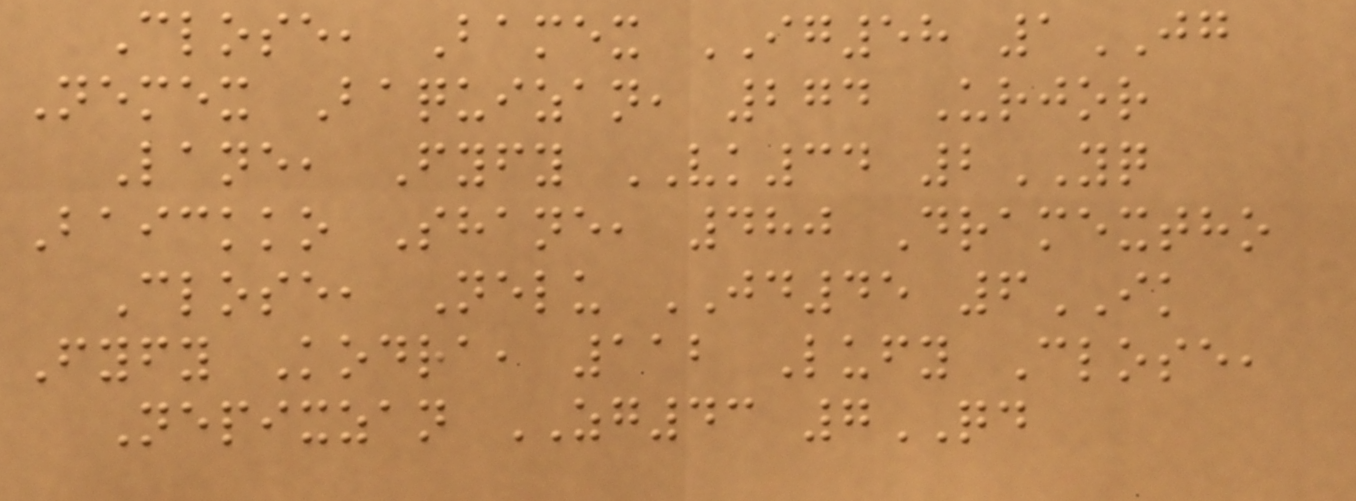Close, Bamex IG58 1JG
Nemex Baquizan, 274 Urjor
Lane, Fyfy VK34 2YQ
Baickko Shane, 480 Dramextho
Close, Nelu JD45 6IK
Fyfy Kodra, 112 Lufy Close,
Nepixzan ZG43 7QD
